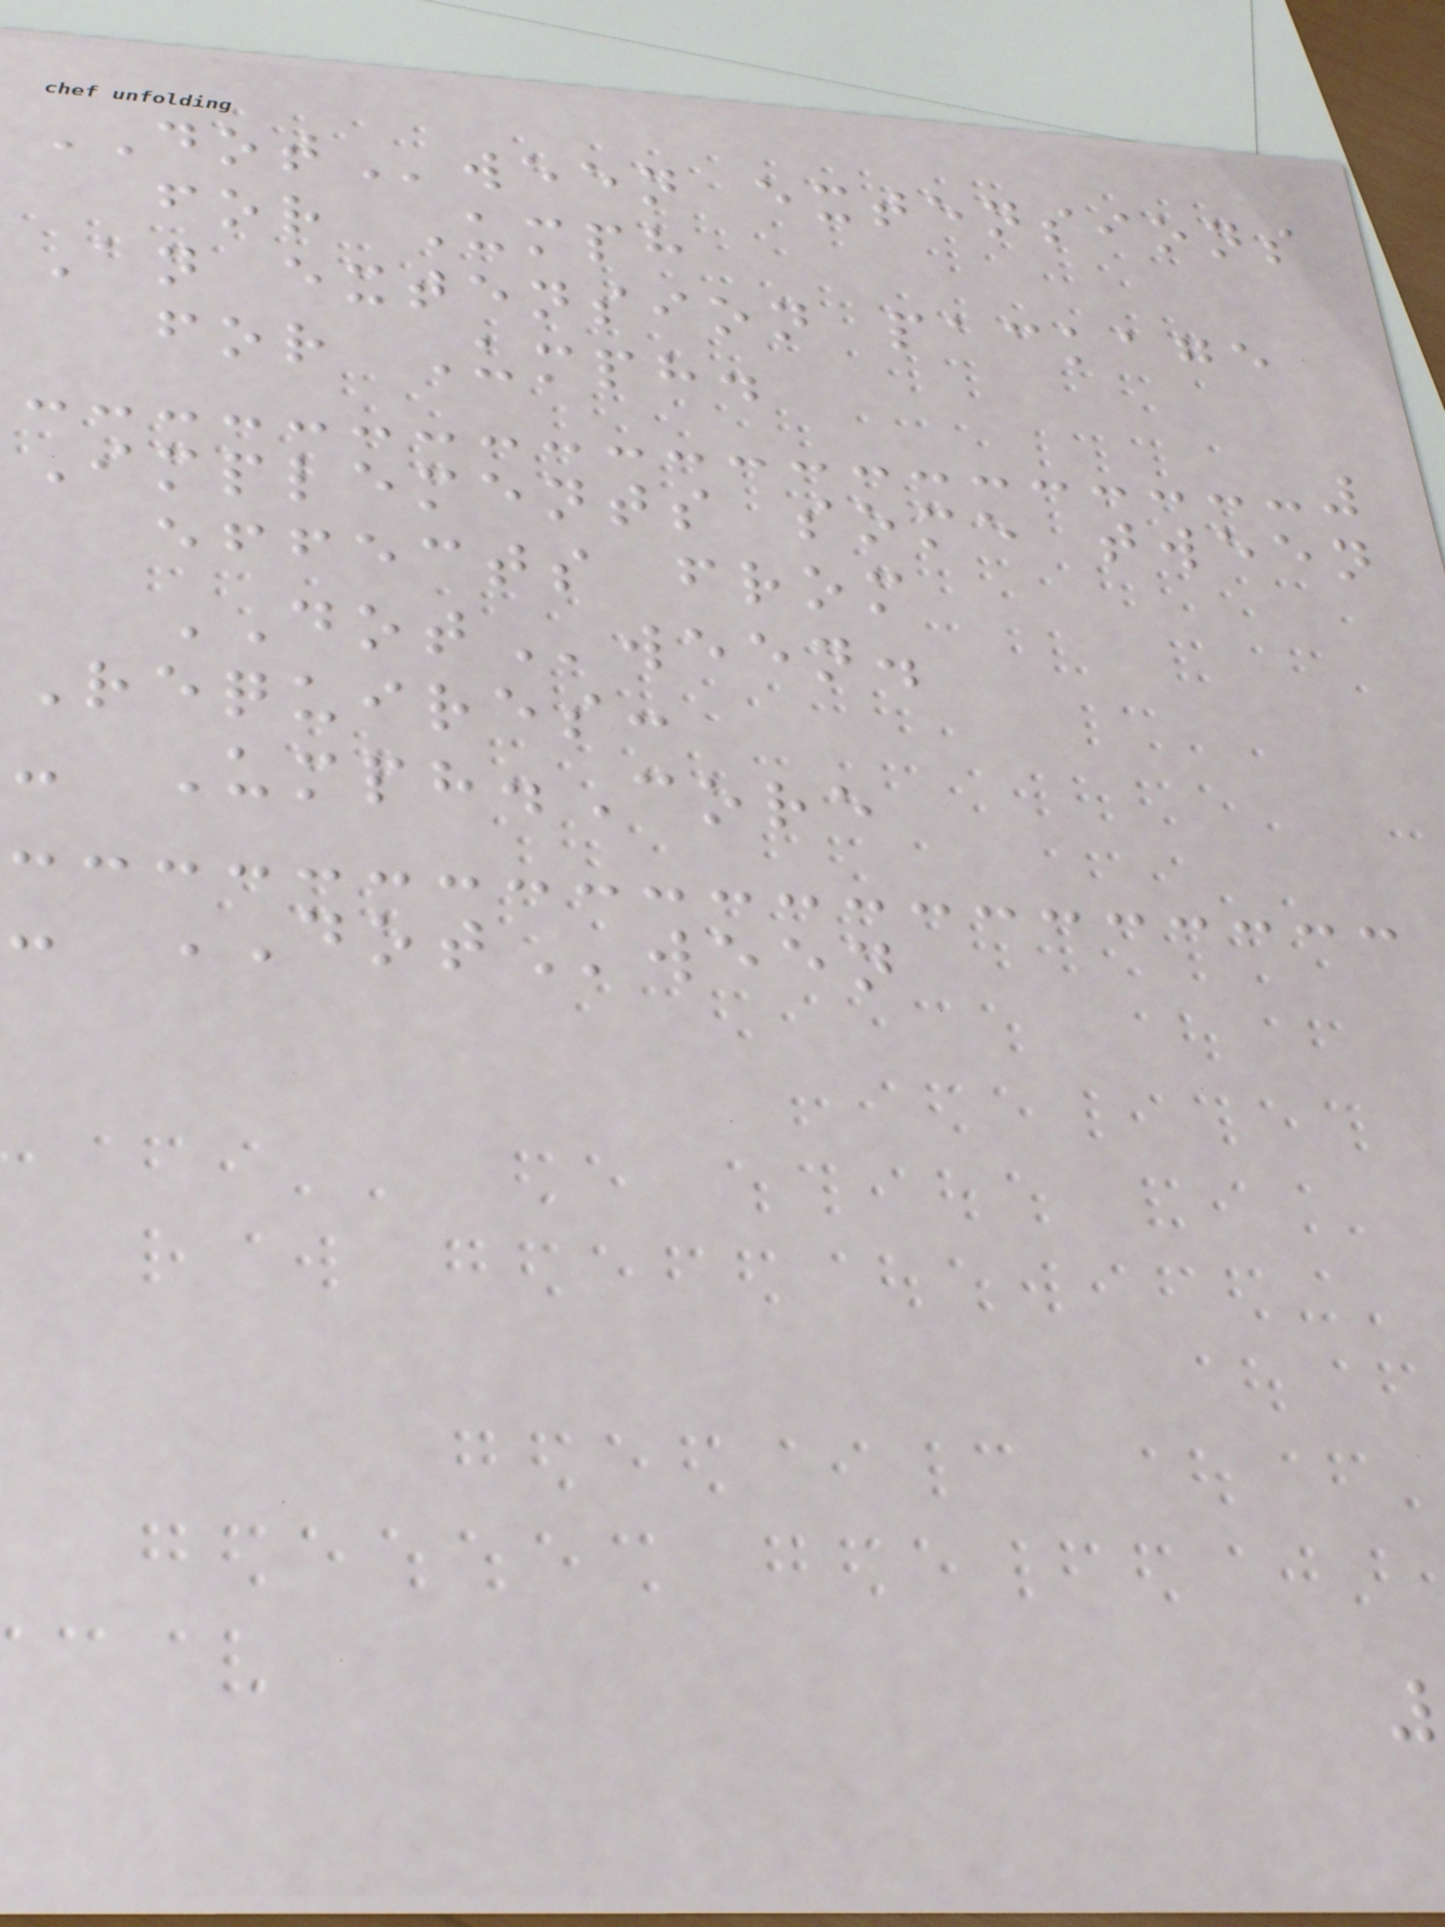DOTween extensions
for Umph
An extension package
for Umph.
Implements some tween
effects from
DOTween.
Requires:
- Umph.Core
- DOTween
